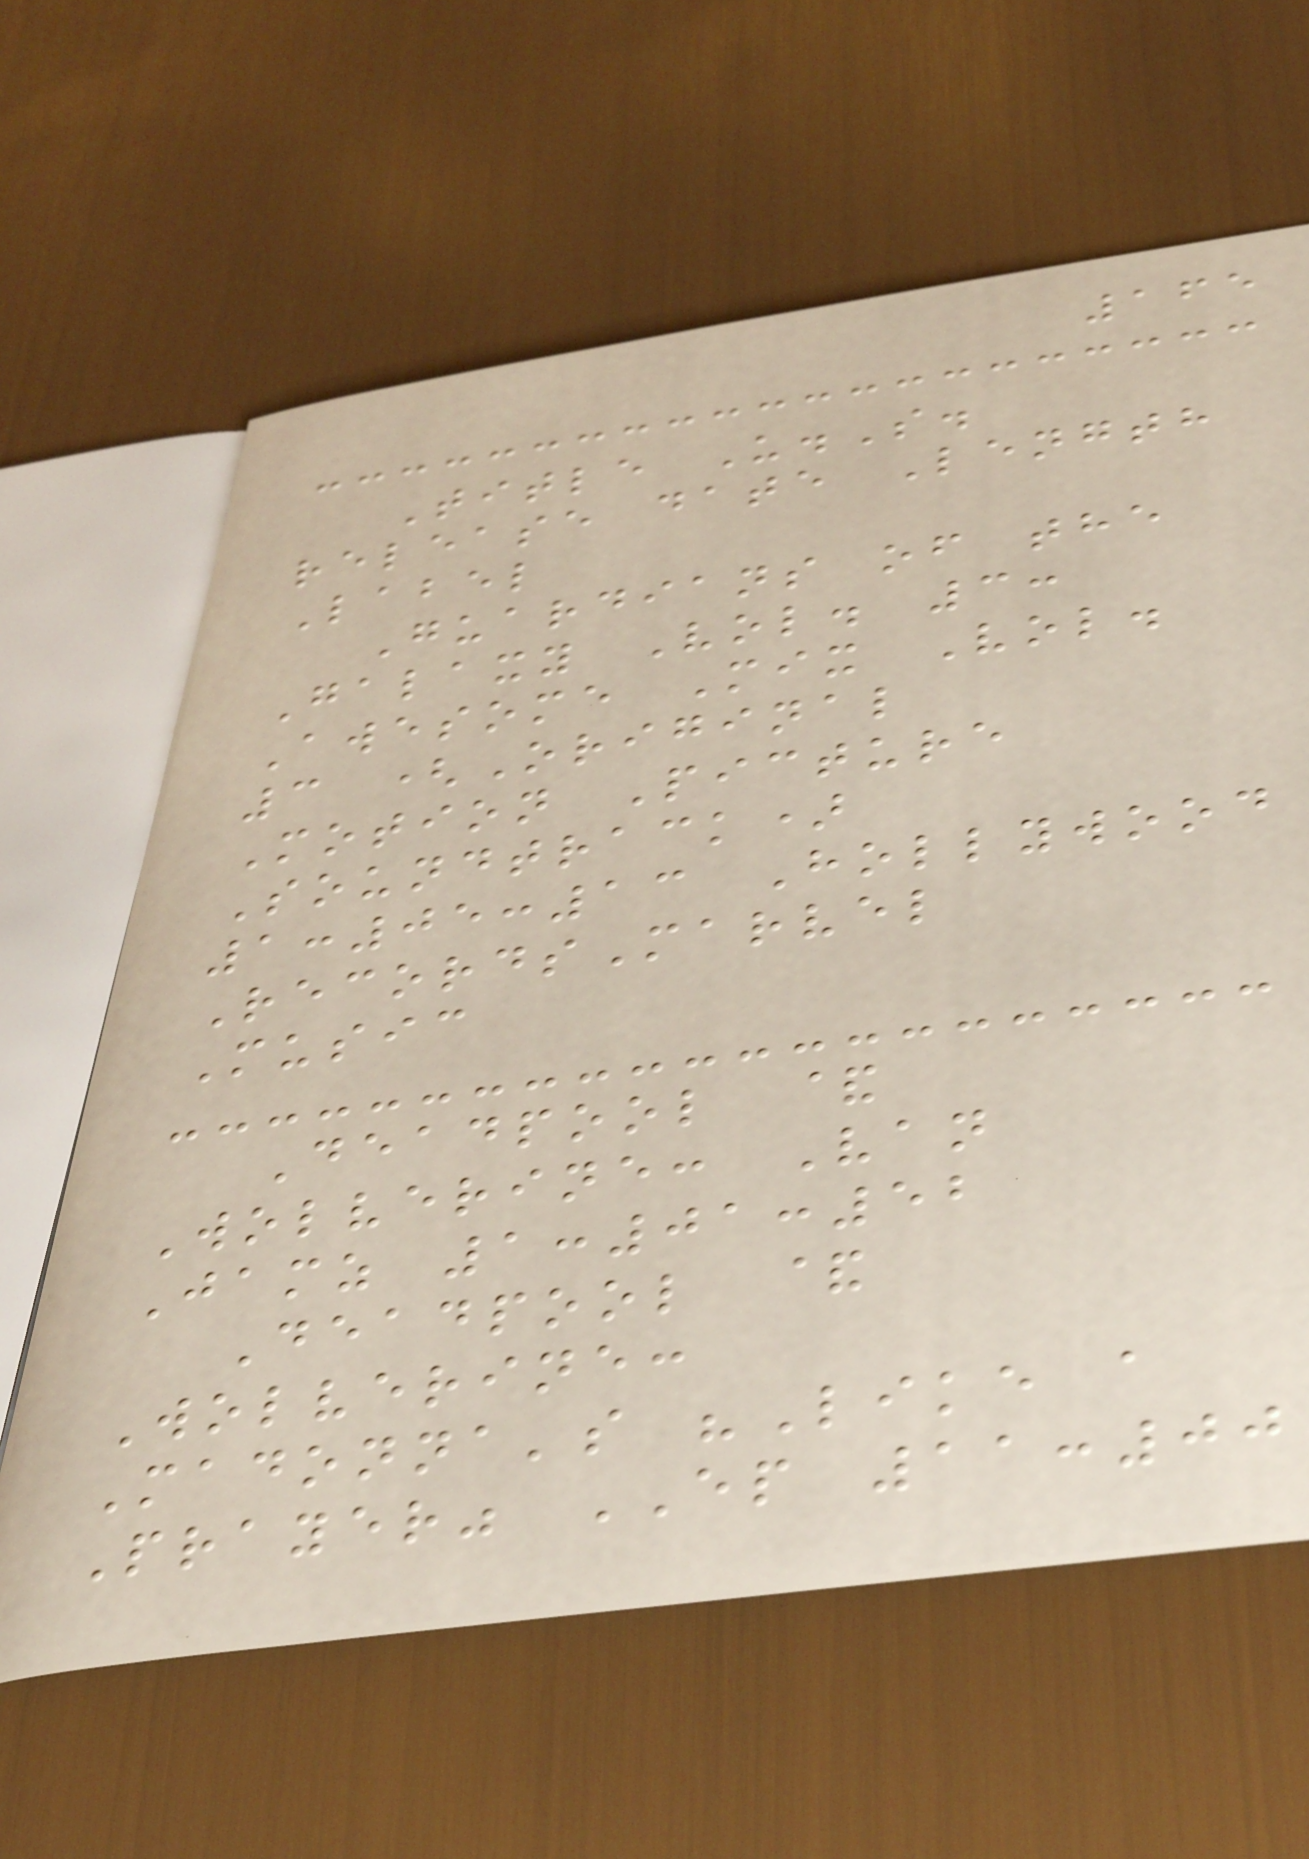165
Title U.S.
release date Length
Label
Guardians of the
Galaxy Vol. 3:
Awesome Mix Vol.
3 (Original
Motion Picture
Soundtrack)
1:05:13 Hollywood
RecordsMarvel
Music
Deadpool &
Wolverine: Van
Jamz 1:01:52
Deadpool &
Wolverine:
Madonna's "Like a
Prayer" EP 11:00
